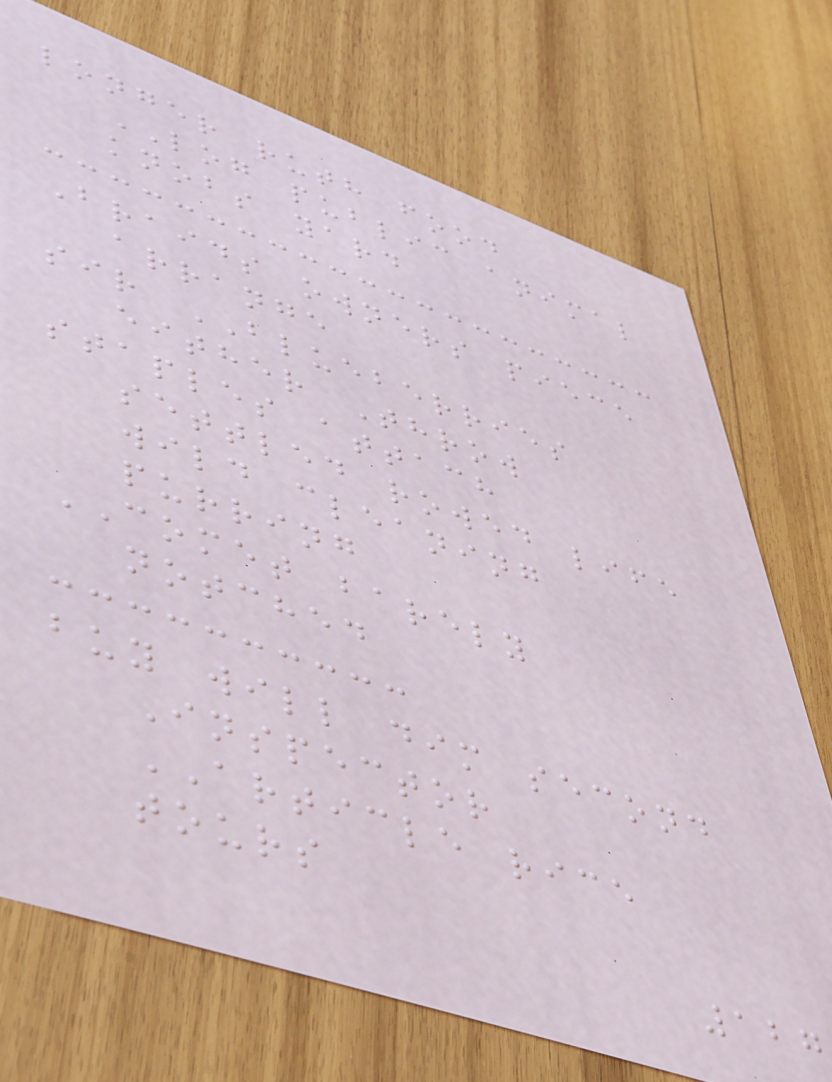longer ruth food
LOG public animal
knobs yard
Braids owners piece
arrange
sir BLUEBERRIES
either Throw
staples attach
settled rowed life
wild cleaning
purring
COMET barely
notched
buy will dim second
Inspector
ARTICLE rice
tours
127
